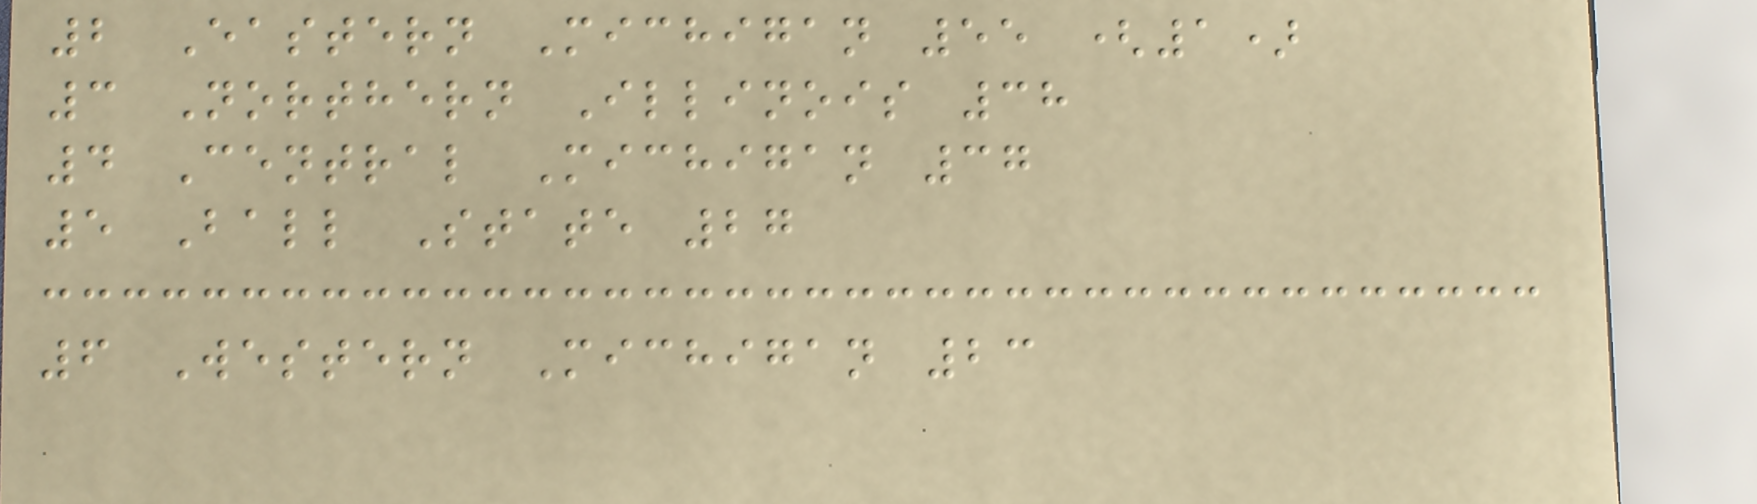2 Eastern Michigan 55 (1)
3 Northern Illinois 38
4 Central Michigan 37
5 Ball State 27
6 Western Michigan 23
